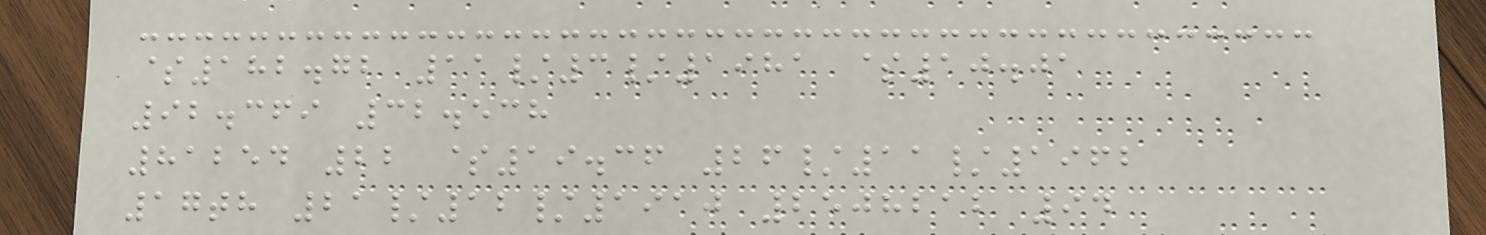$182.72 11/3/1981 $10.01
92.369 32.538
81254 22 $19.36 26/11/1962
17th 21/12/1910 2508212 94
